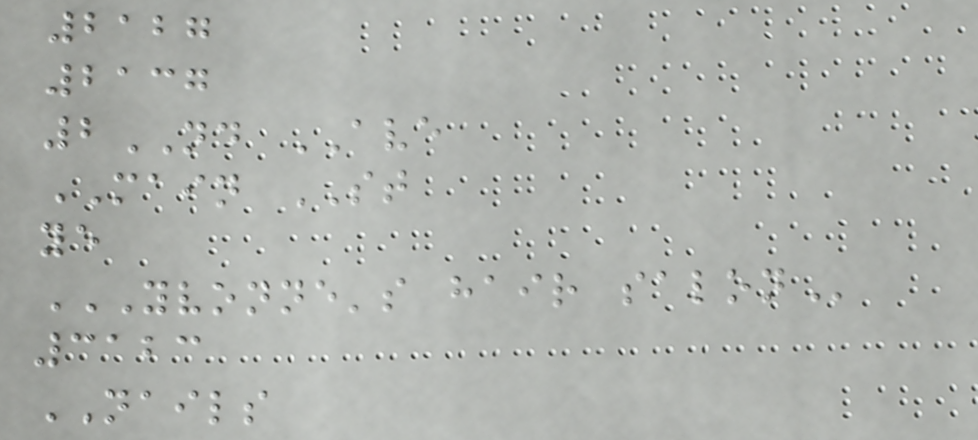2127
2137
2ND AVE
MAIN ST
ye
YVONNE'S HAIR SALON
3123
NAILS
